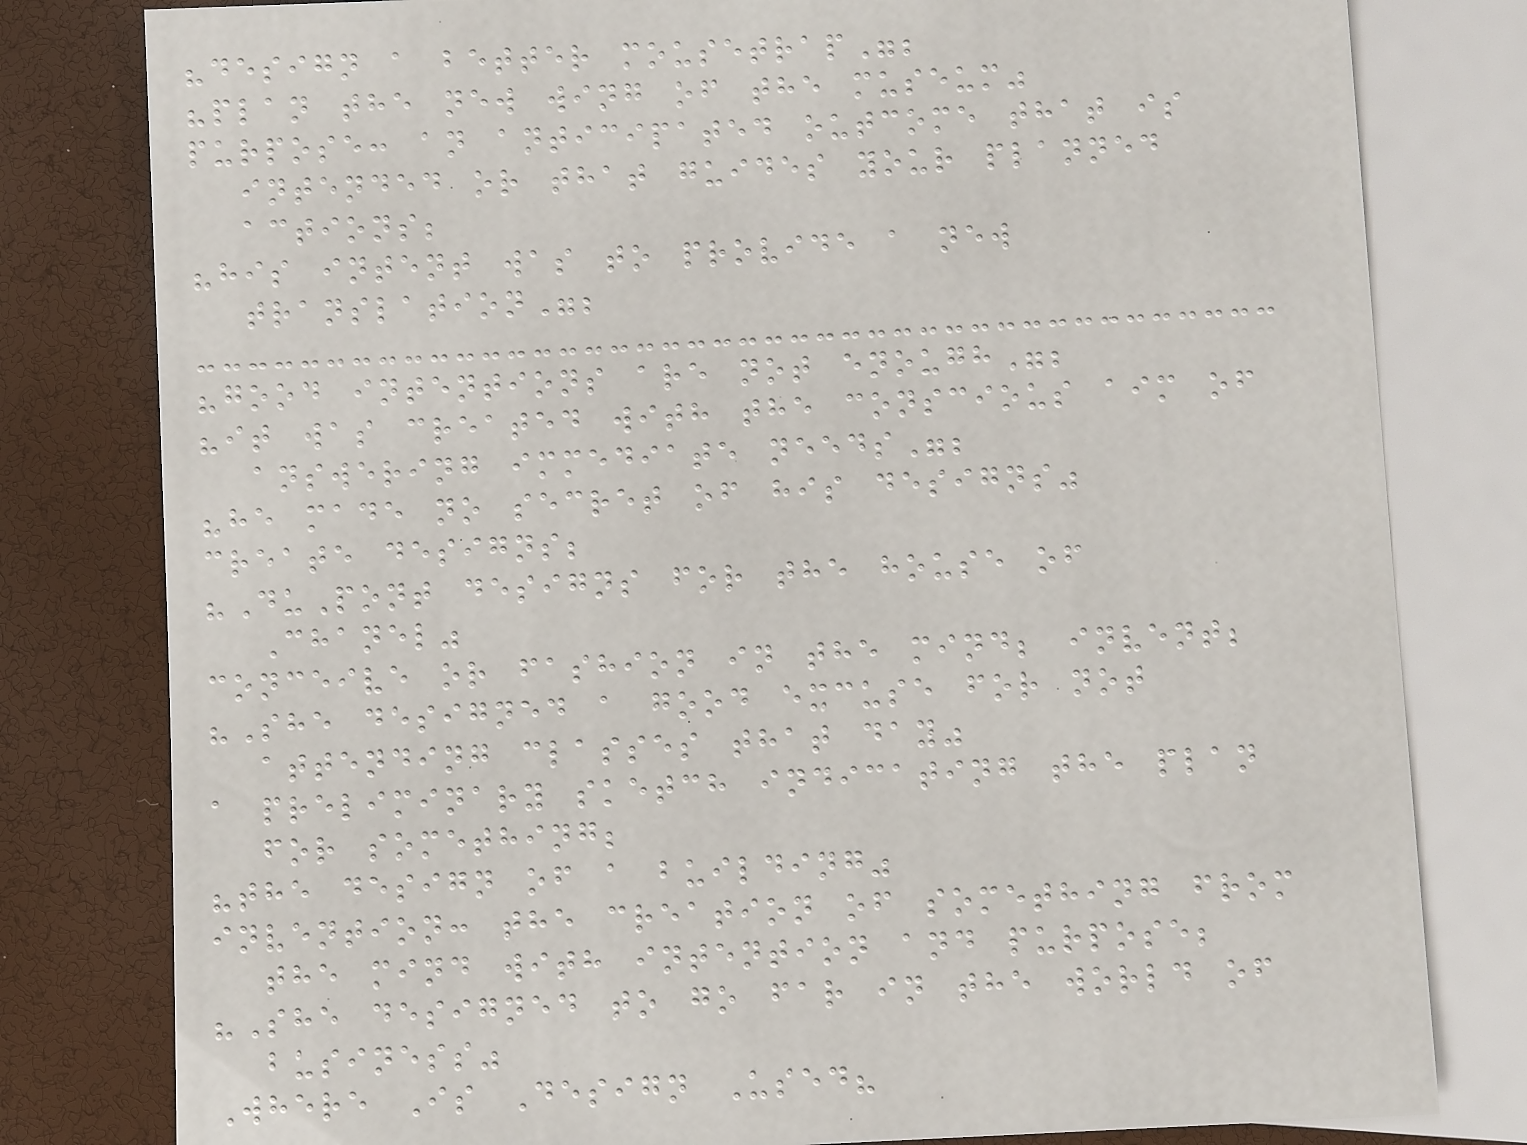"design a better mousetrap";
"plan the new wing of the museum"
purpose: an anticipated outcome that is
intended or that guides your planned
actions;
"his intent was to provide a new
translation";
"good intentions are not enough";
"it was created with the conscious aim of
answering immediate needs";
"he made no secret of his designs"
create designs;
"DuPont designs for the house of
Chanel"
conceive or fashion in the mind; invent;
"She designed a good excuse for not
attending classes that day"
a preliminary sketch indicating the plan
for something;
"the design of a building"
invention: the creation of something from
the mind with intention and purpose;
"She designed to go far in the world of
business"
Where Is Design Used?
